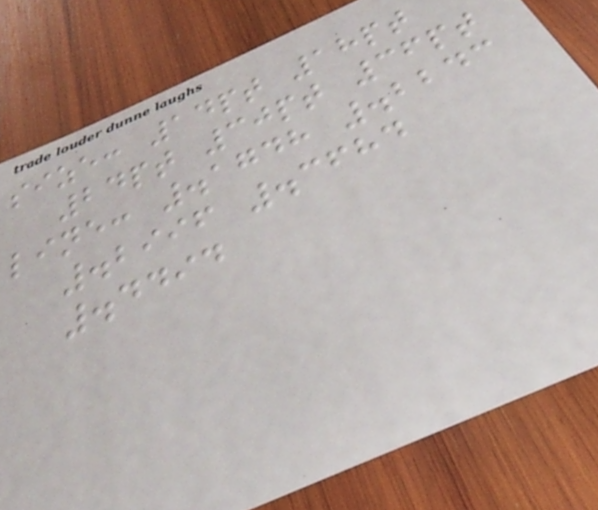size: 14pt 18pt
24pt 30pt 36pt
line: .1748 .2243
.2996 .3684
.4494
